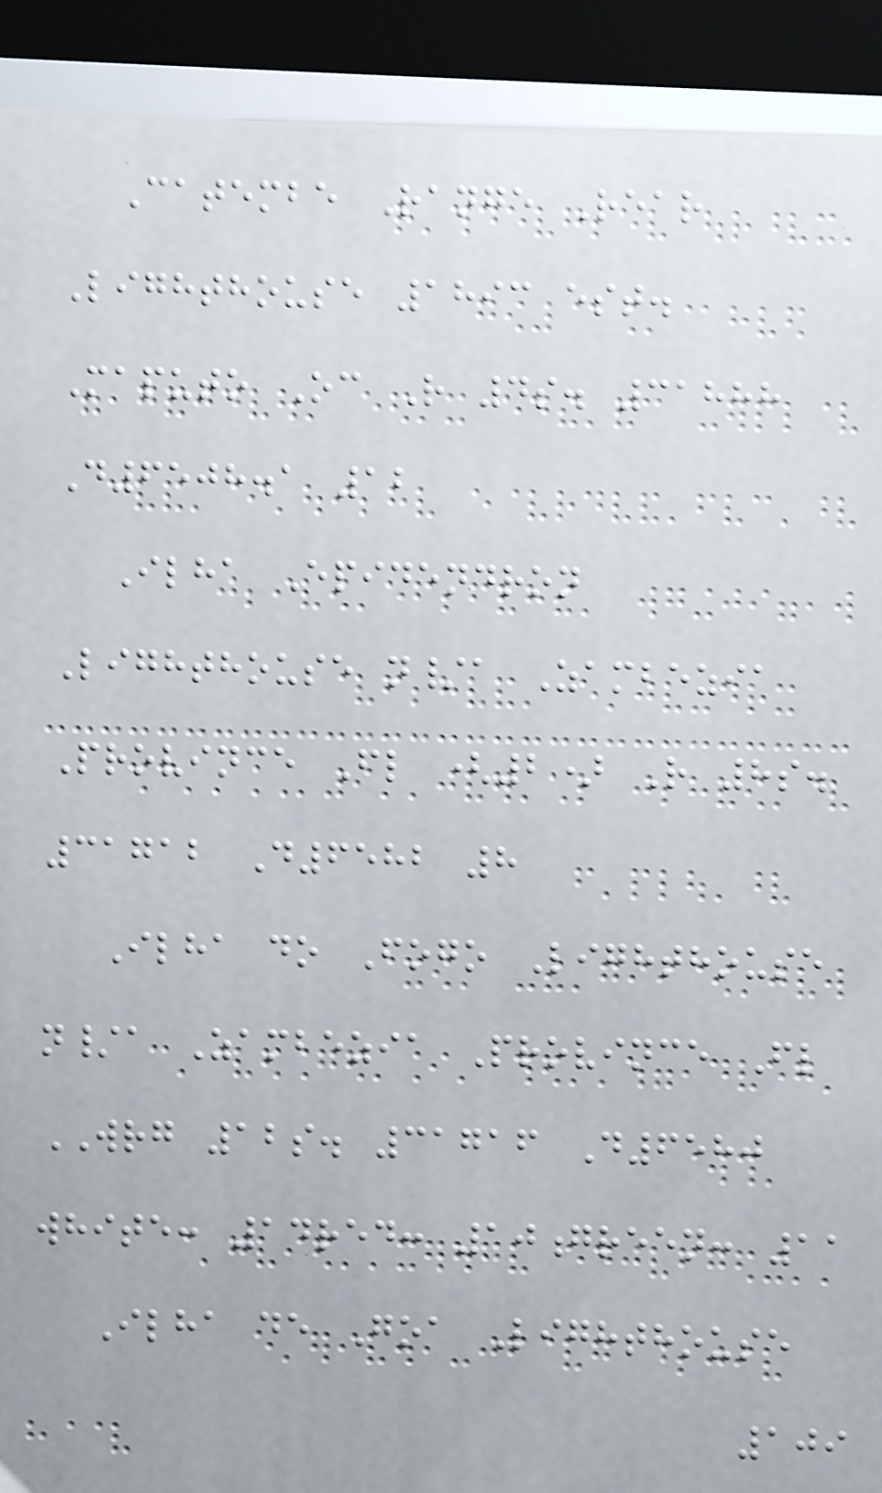Catembe Range Rear
Lighthouse 1893 est.
Maputo Oc R 4s. 31888
D6508.1 12
Ilha Epidendron
Lighthouse n/a Zambezia
Province Fl (2) R 8s.
31712 D6582 8
Ilha do Fogo Lighthouse
n/a Zambezia Province Fl
WRG 12s. 31716 D6580
white: 14red: 10green: 11
Ilha de Goa Lighthouse
109
